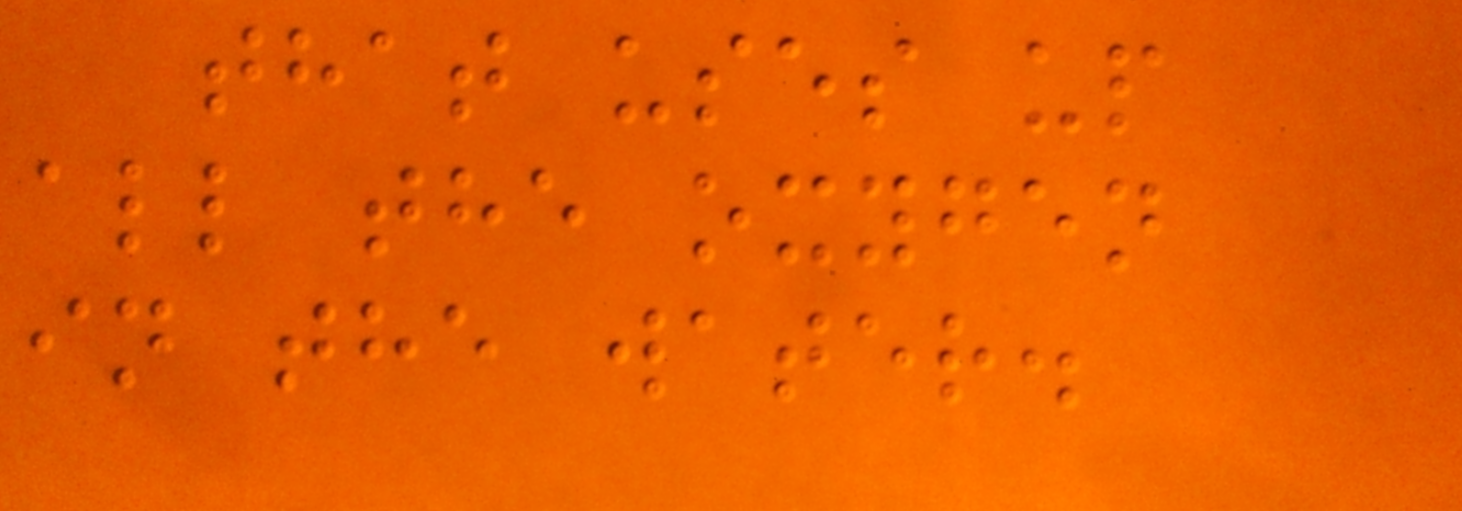that uses up
all the oxygen
in the water.
